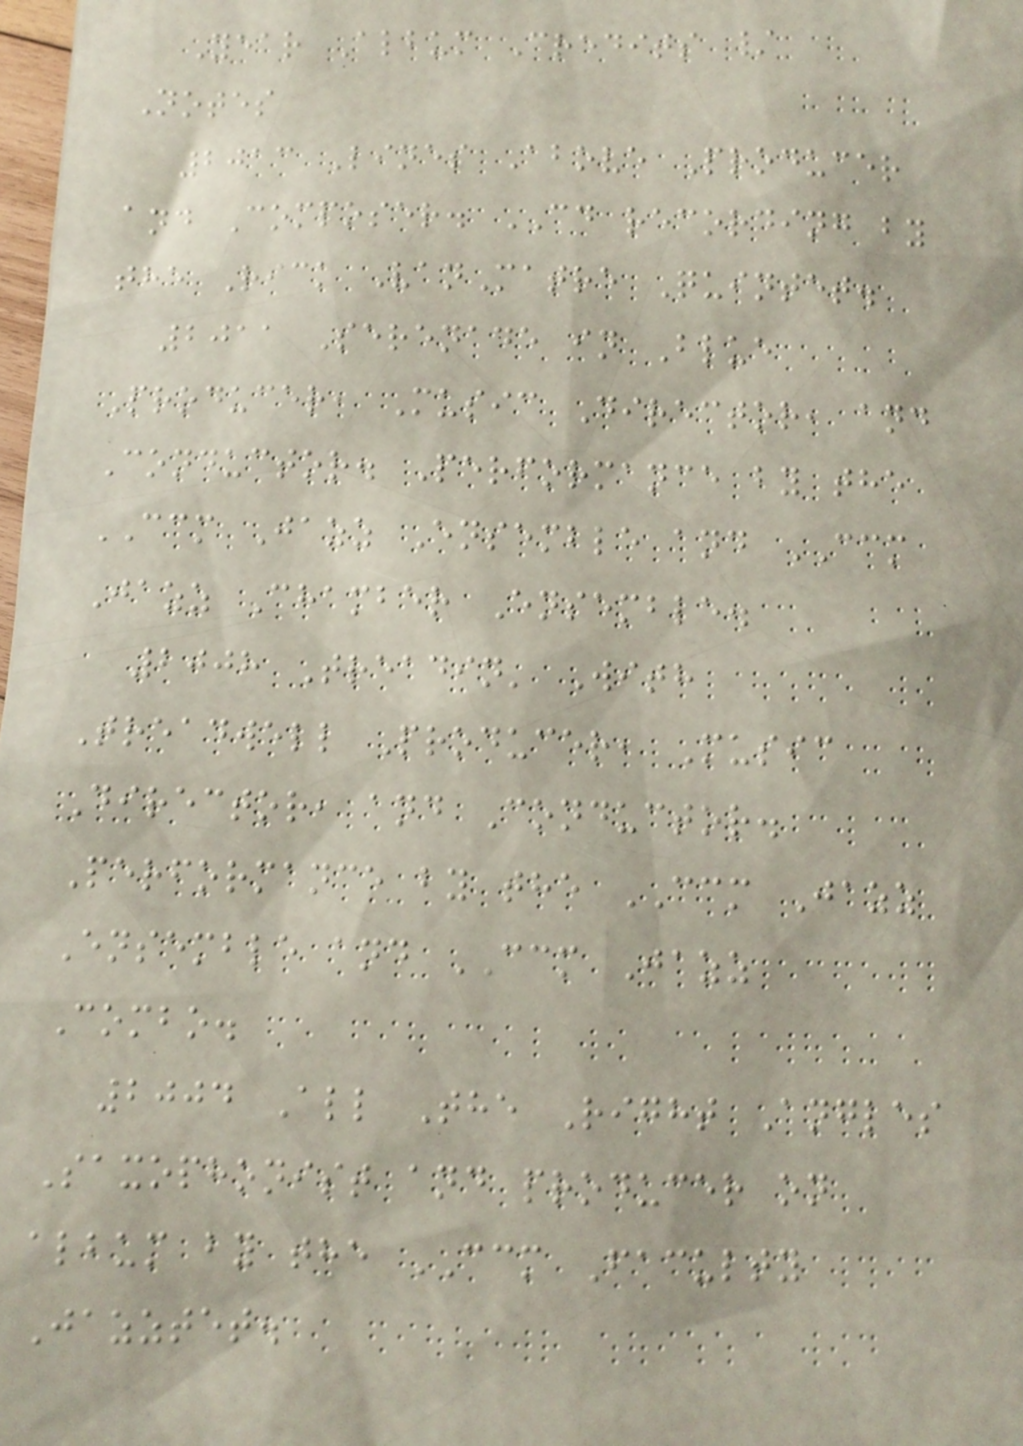Year Album Credits /
Notes
2013 Lines Above Producer
and Composer. CD recording by
the Rick VanMatre Quintet.
2011 Serenade in Blue
Producer, Music Director, and
Conductor. Performance by the
CCM Jazz Ensemble and CCM
Jazz Chamber Ensemble.
2008 Treadin' With
Treadwell Producer, Music
Director, and Conductor.
Performance by the CCM Jazz
Ensemble and CCM Jazz
Combo.
2004 All The Right Angles
Saxophonist and producer on
album by the CCM Faculty
Jazztet.
